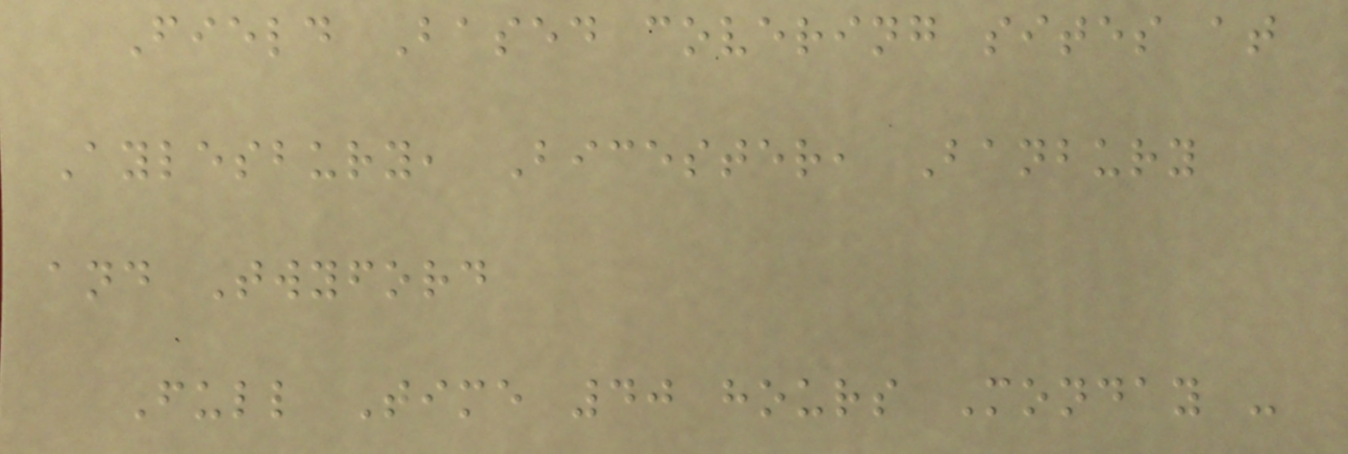Field Based covering sites at
Aylesbury, Bicester, Banbury
and Twyford
Full Time 40 hours Monday -
